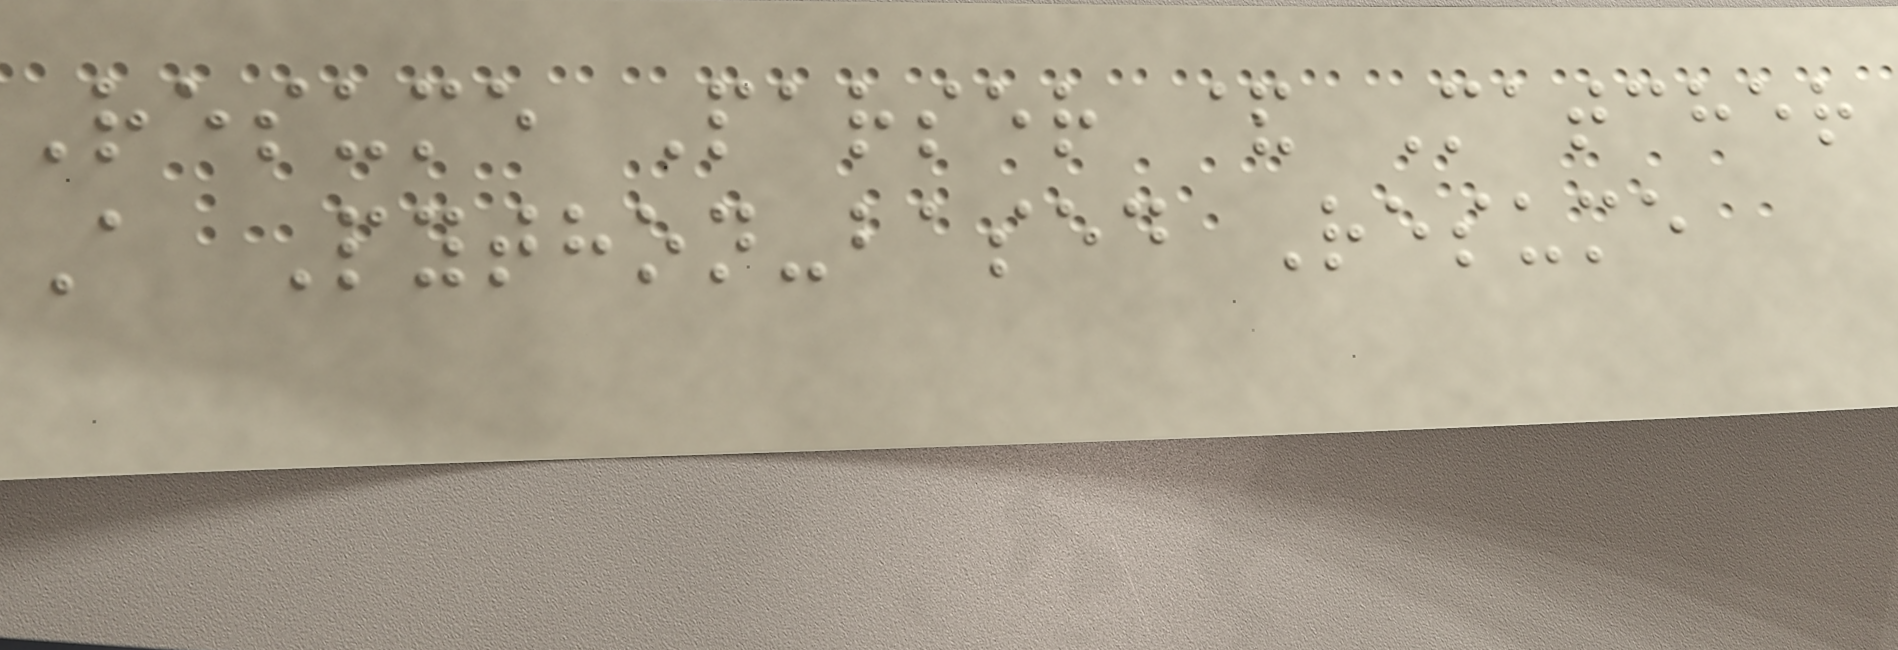Resume Parser & Matcher
A Python-based Resume
